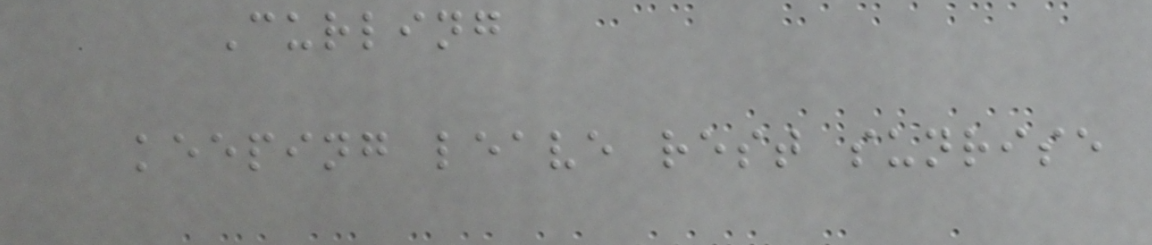Curling
keeping leave rest sunrise
